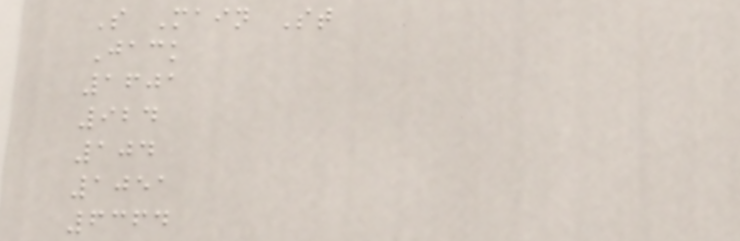S Main St
Jack
1601
924
104
1051
6364
